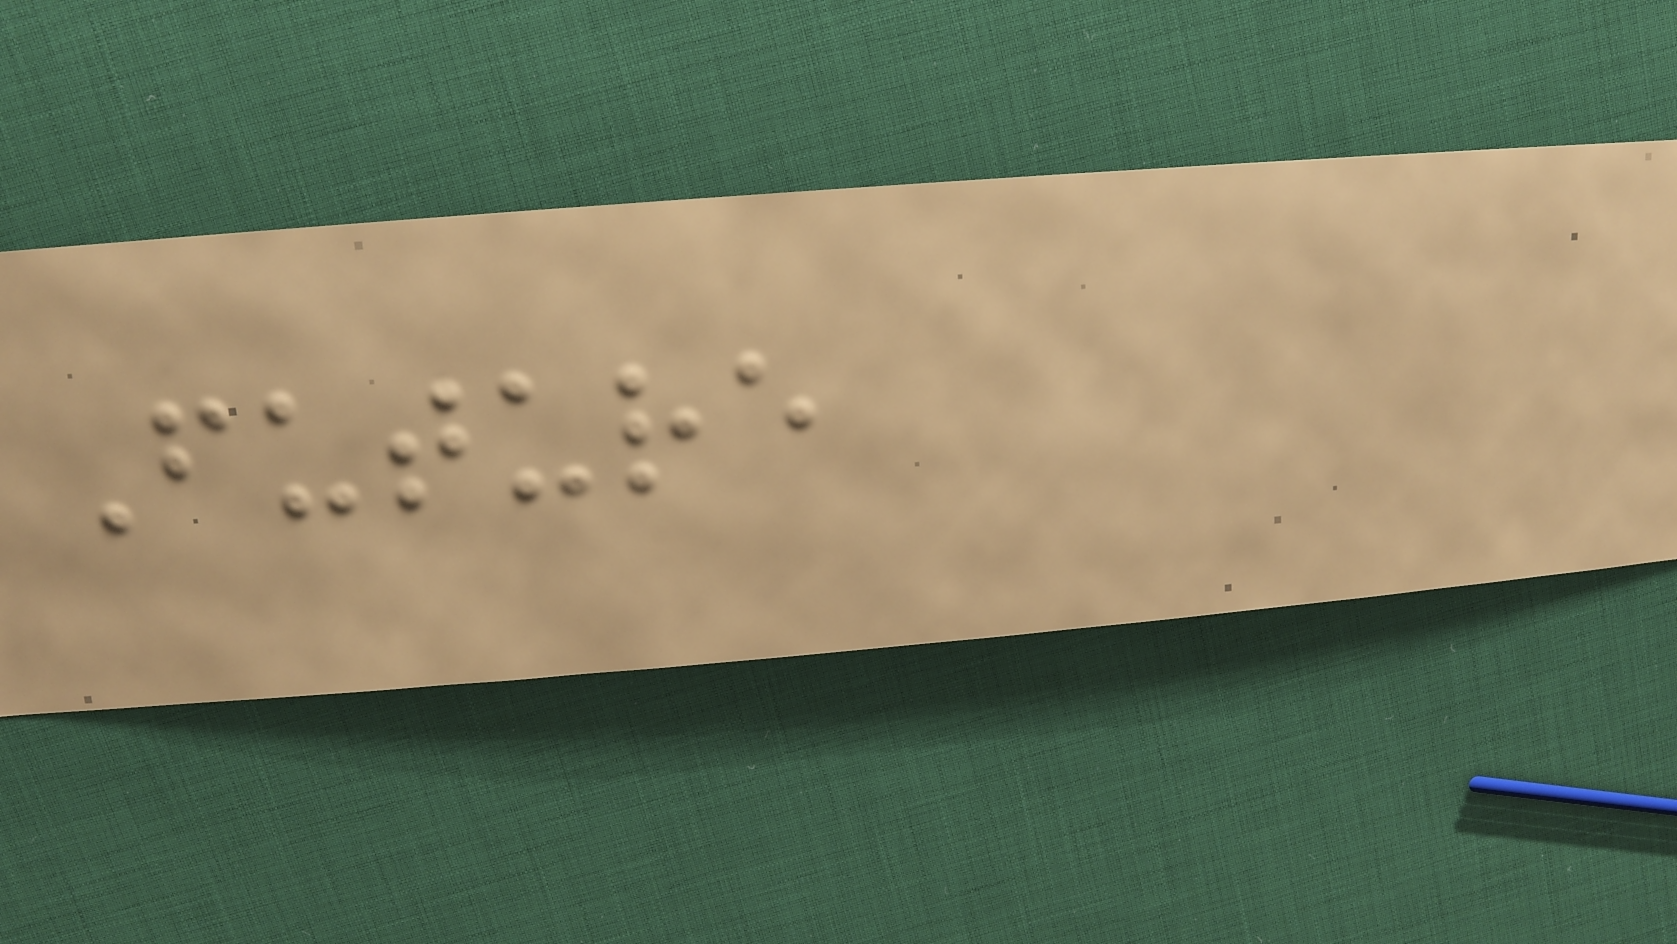Future
